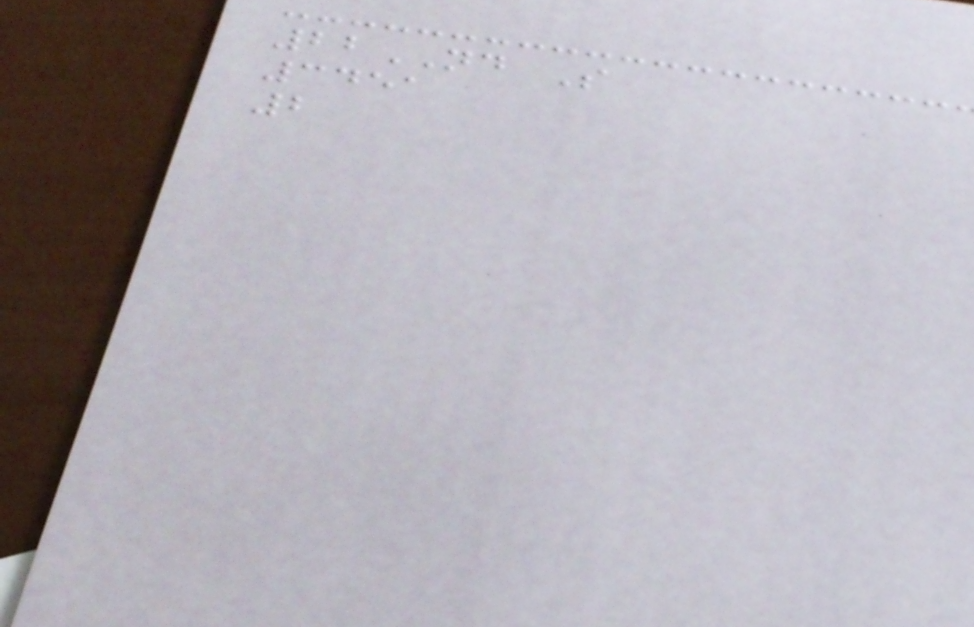22ND S
3451
2
